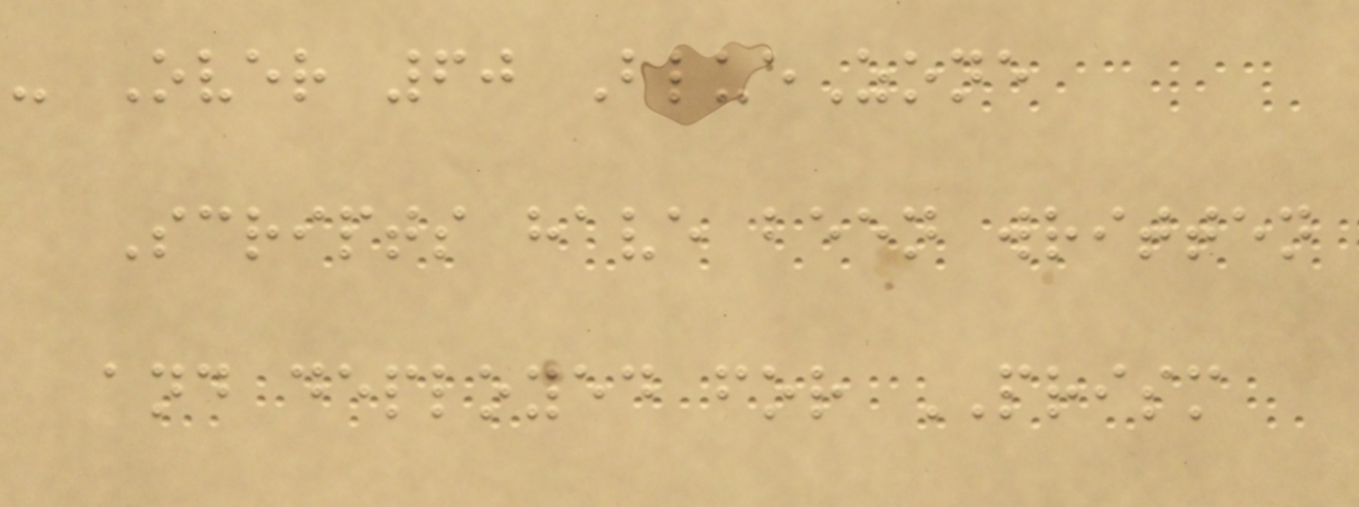- Over 60 BlueZone
Scripts have been written
and deployed for PRISM
